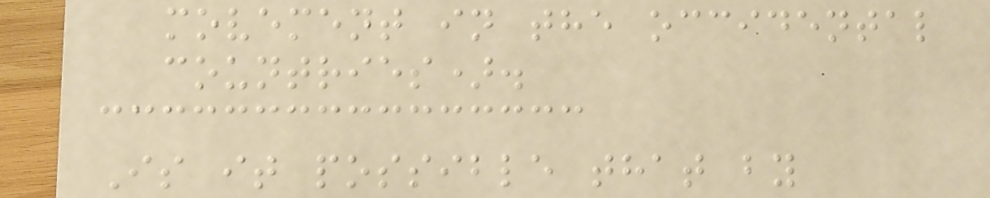movement in the occidental
countries).
Is it possible that by
